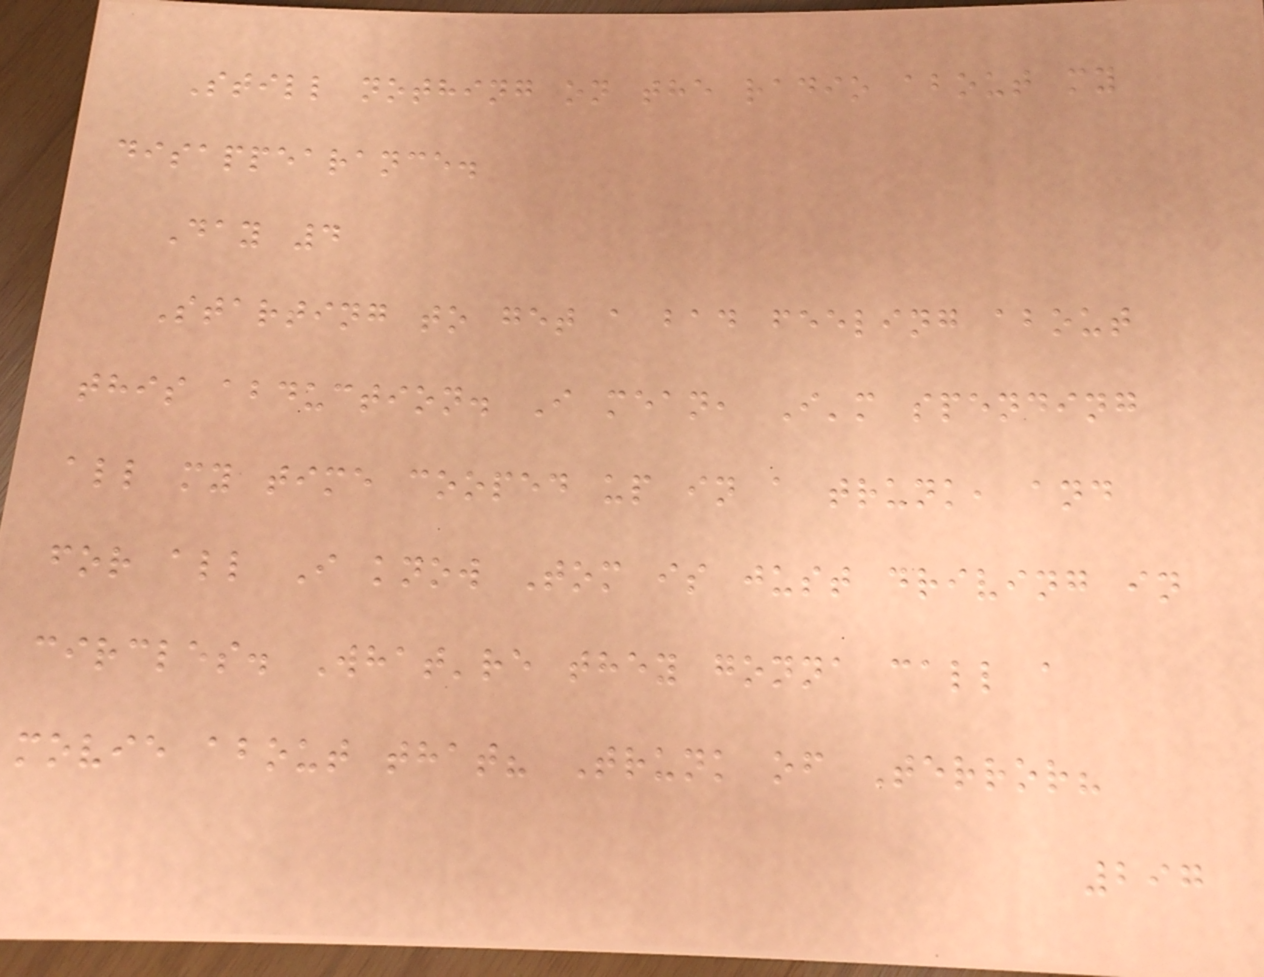Still nothing on the radio about my
disappearance.
Day 4
Starting to get a bad feeling about
this abduction. I mean, I'm spending
all my time cooped up in a trunk, and
for all I know Tom is just driving in
circles. What're they gonna call a
movie about that? Trunk of Terror?
297
